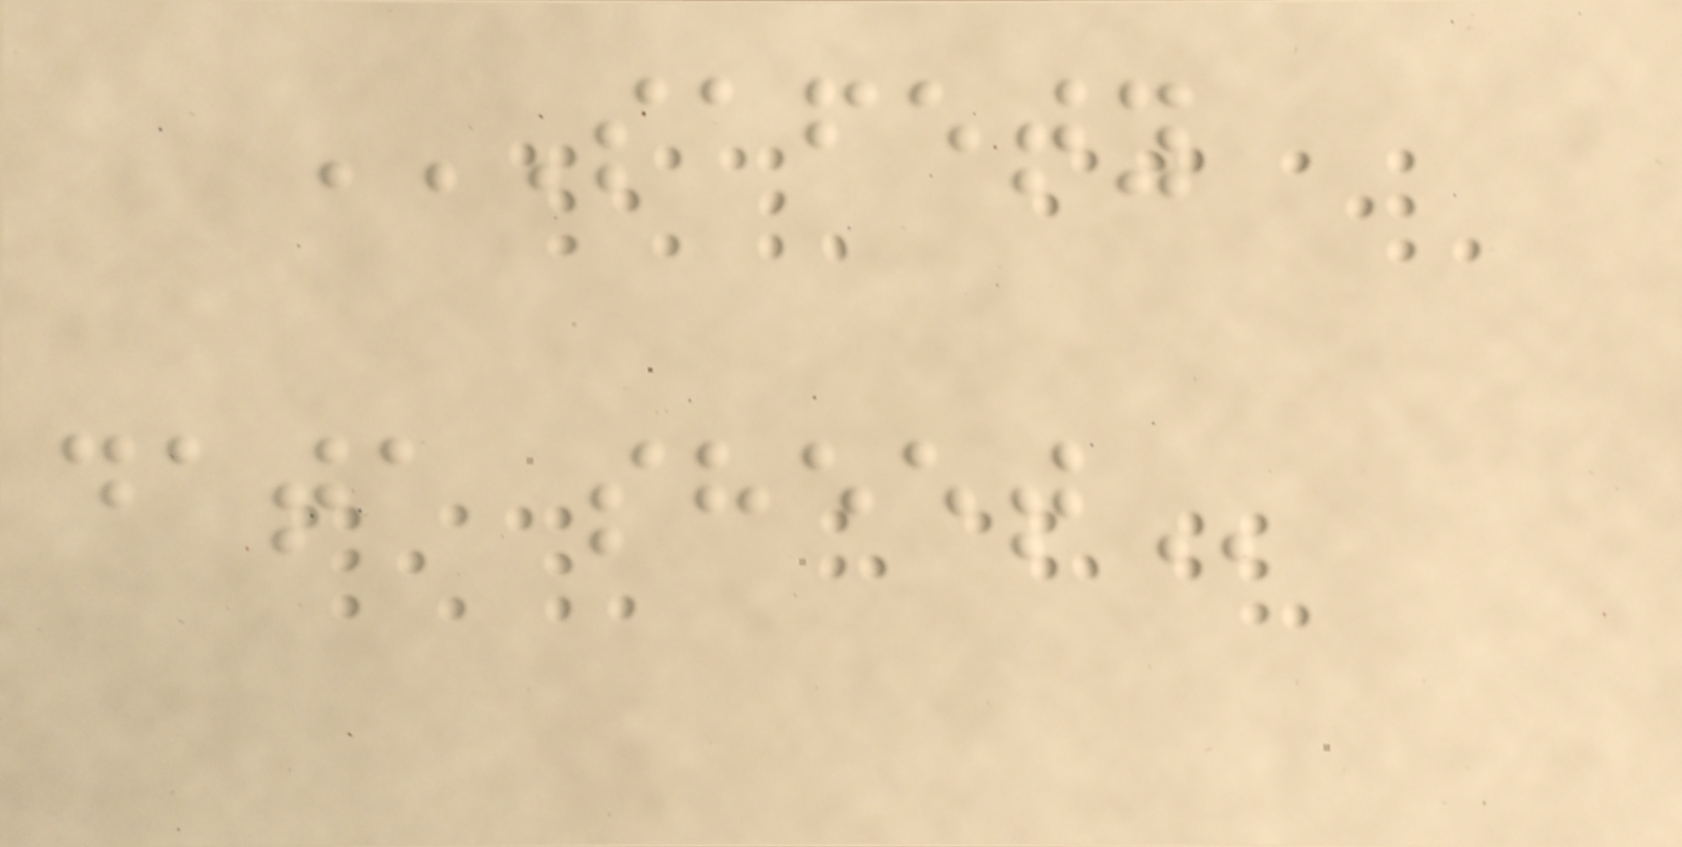SAFETY
DATA SHEET
